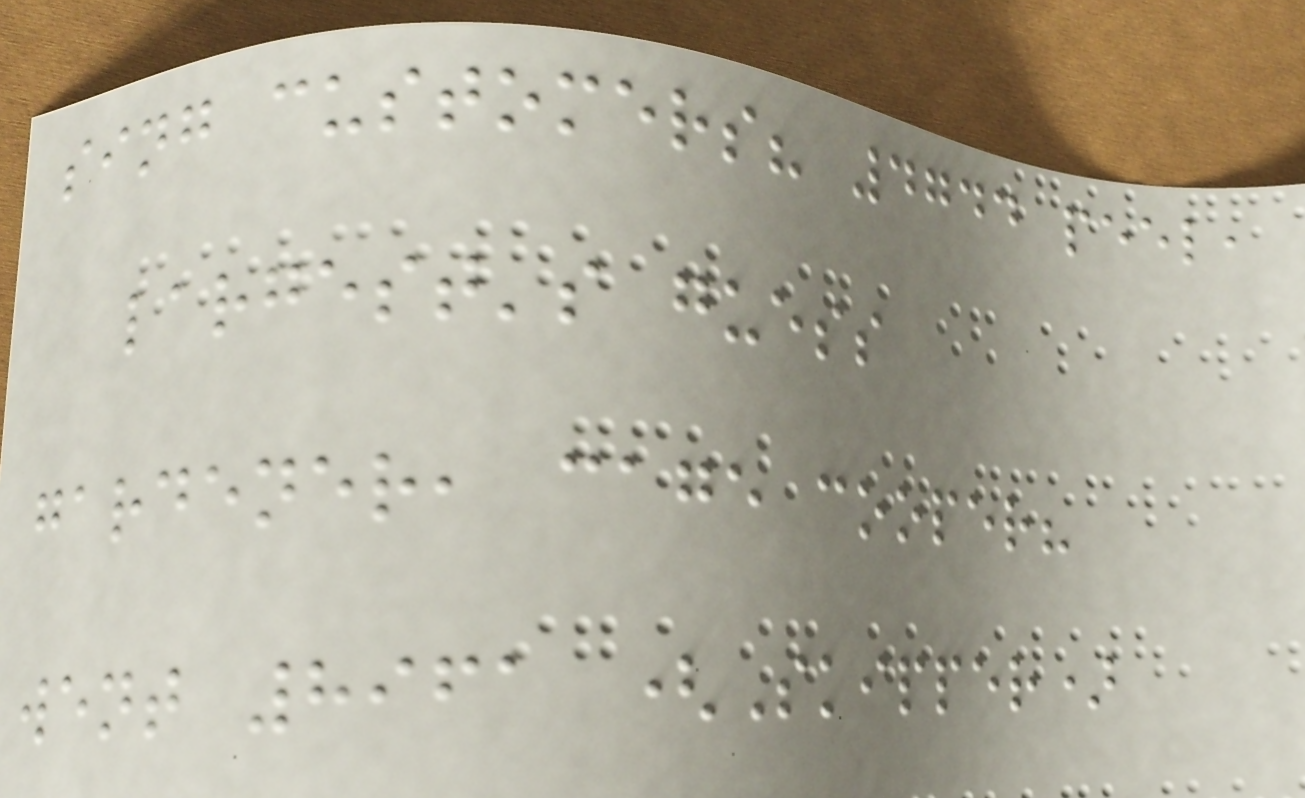sing customers? 4744 peel,
largest's guess
gardener, cage cooper?
went 8961 (Skipper)
